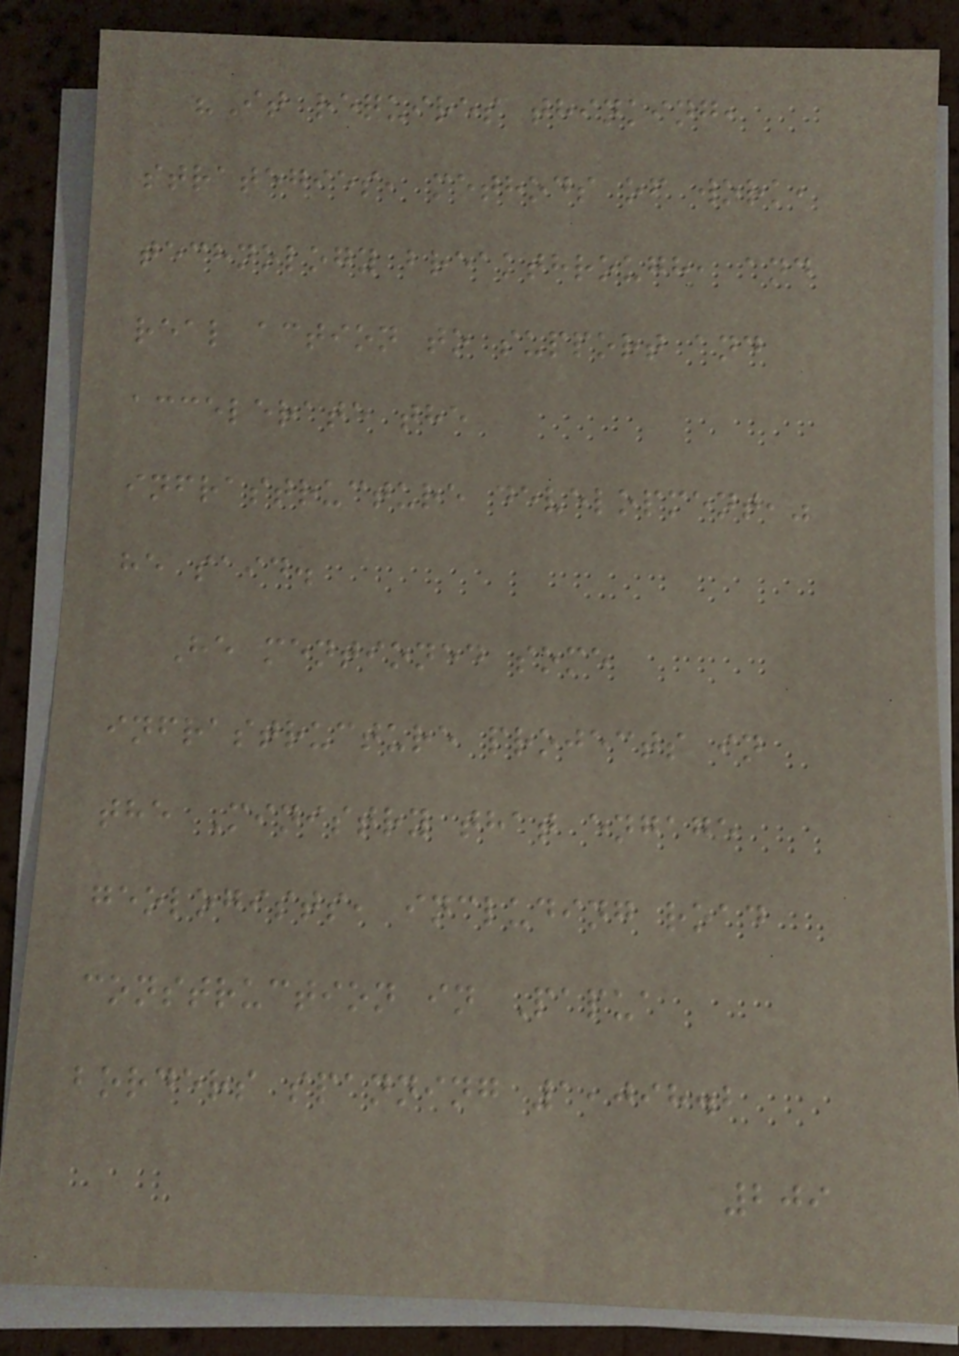"It requires thinking,
strategies, methods of work,
technology breakthrough, and
real action to support and
accelerate the
infrastructure development,"
he said.
He mentioned some
infrastructure projects in
the Ministry that engage
geologists, including road
construction in Papua
borders spanning 1,098.2
209
